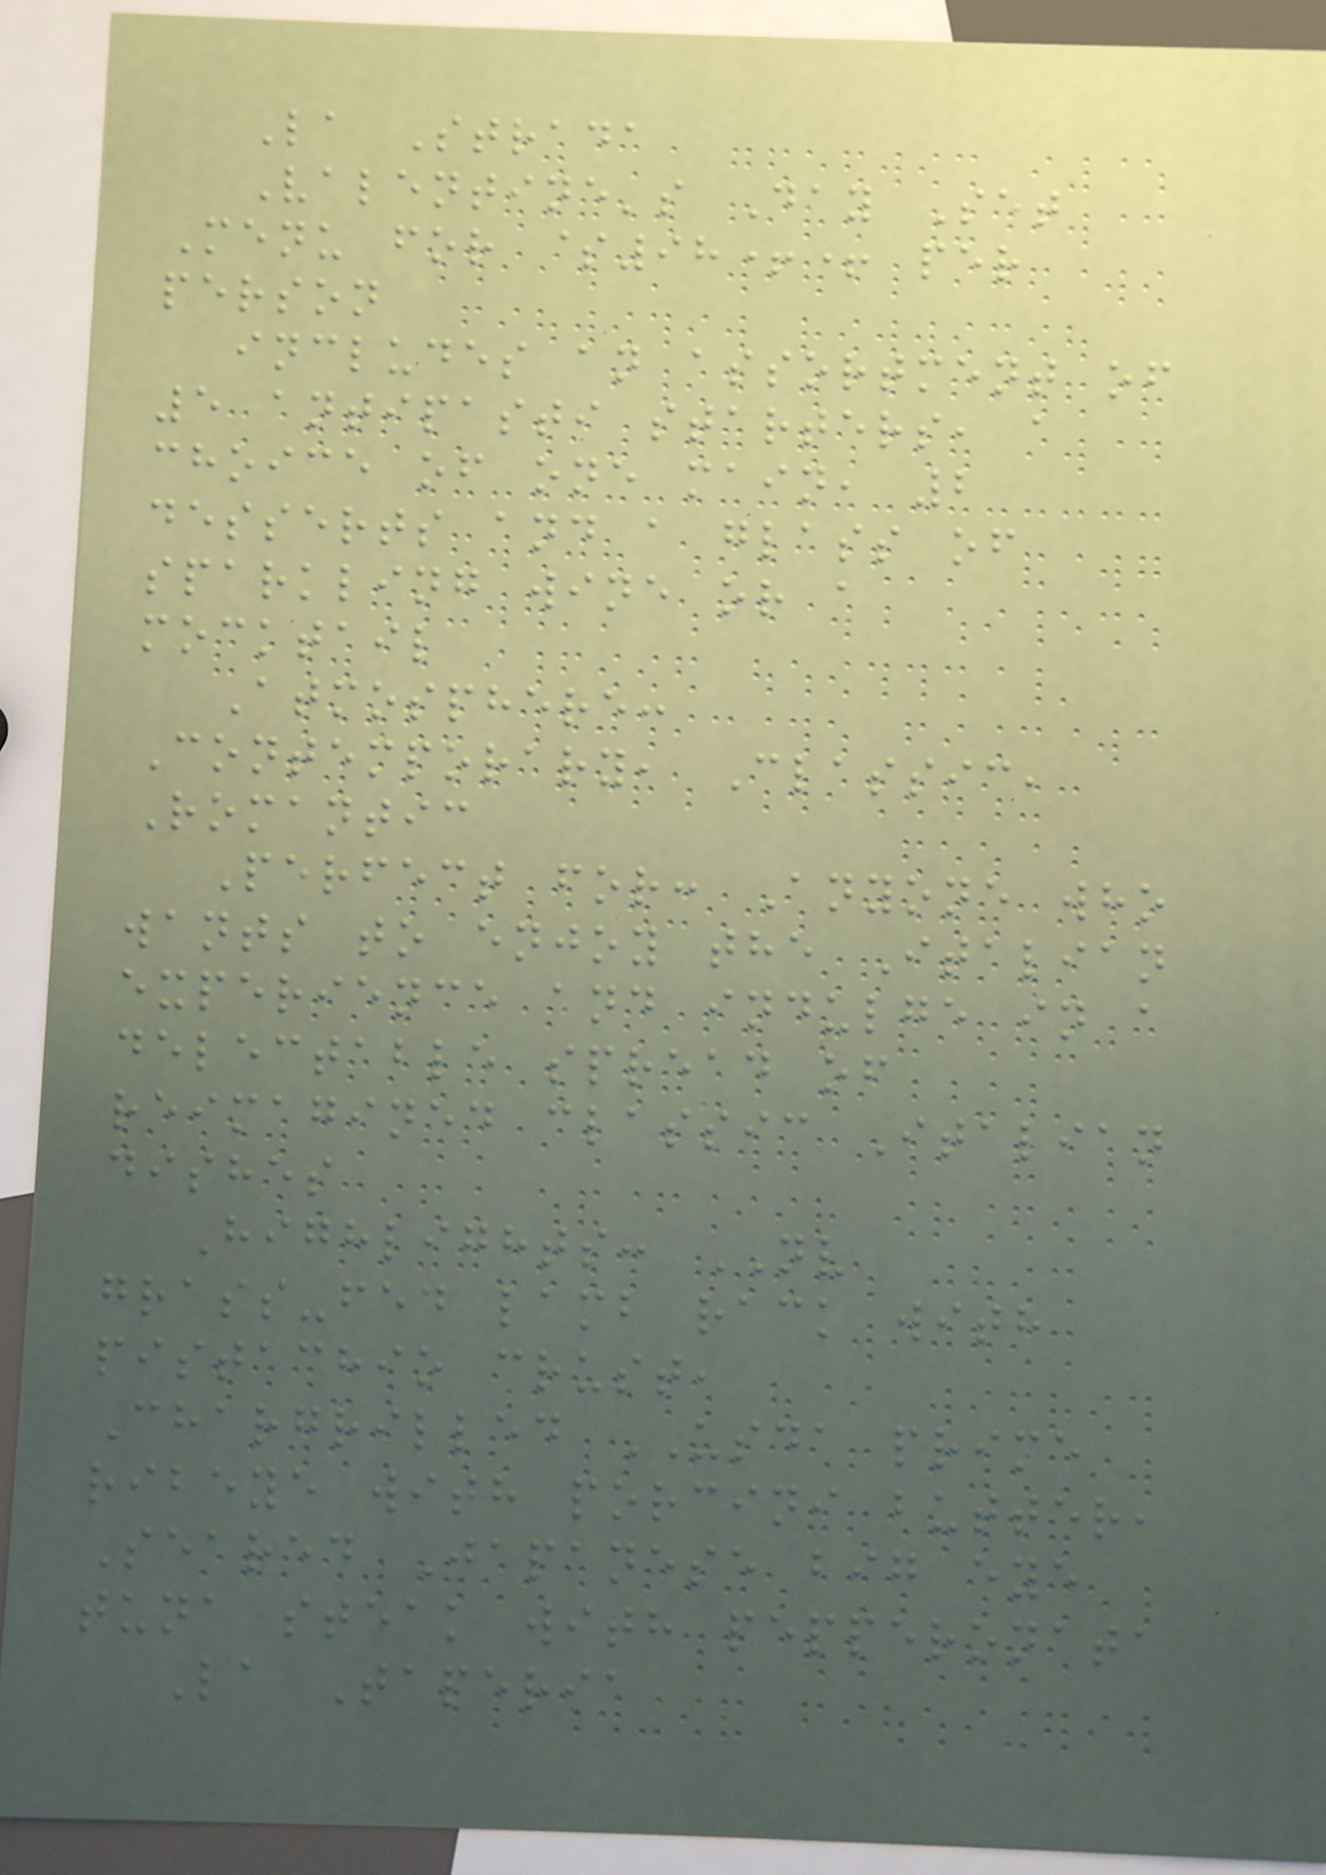La Strada
Valentine's Day Set
Menu for $98++ per
person
includes an assortment of
5 antipasti starters, a
choice of one main, 2
desserts and a glass of
sparkling wine or a
mocktail
Atmosphere:
Contemporary, Classic,
Romantic
Perfect for: Anyone who
wants to enjoy the Italian
experience and indulge in a
delectable spread of
reimagined classic Italian
dishes
Highlights: NV
grass-fed lamb rack with
pistachio crust,
Chargrilled USDA prime
ribeye with porcini butter,
Seared Japanese big eye
tuna steak with pepperonata
La Taperia
